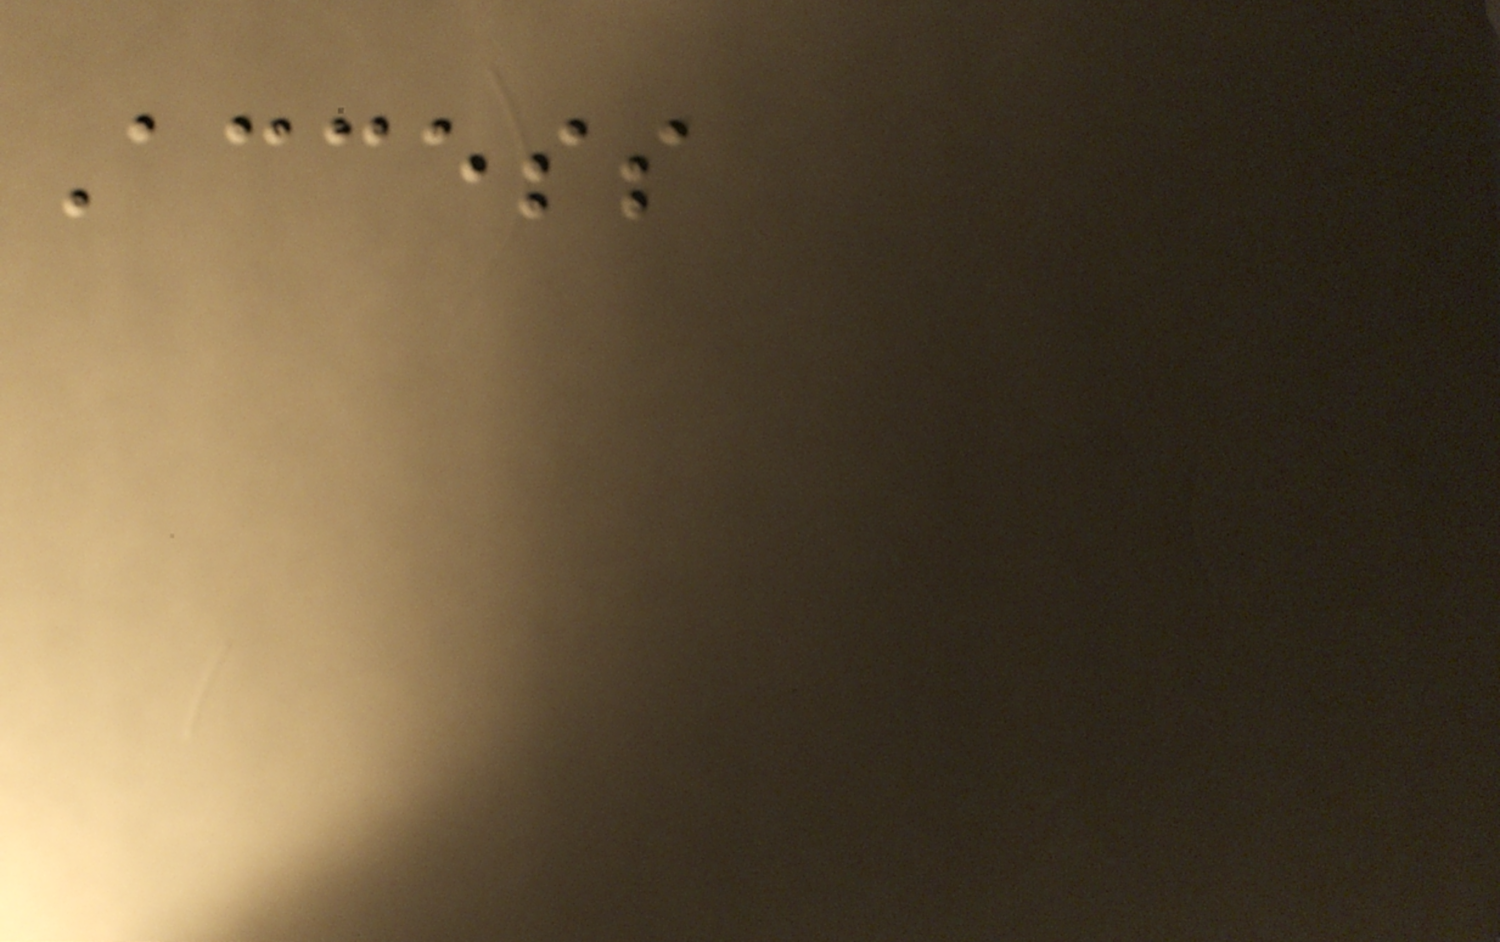Access
